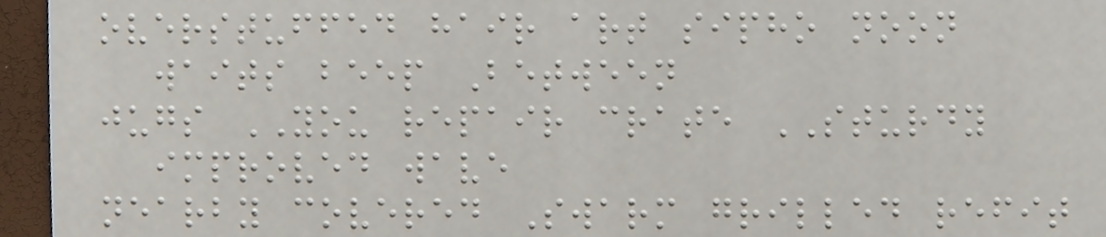overstuffed hair art sipho noon
waits beep Between
jugs YOU repair crate STURDY
improved wave
nearby covered Swarm grilled refit
